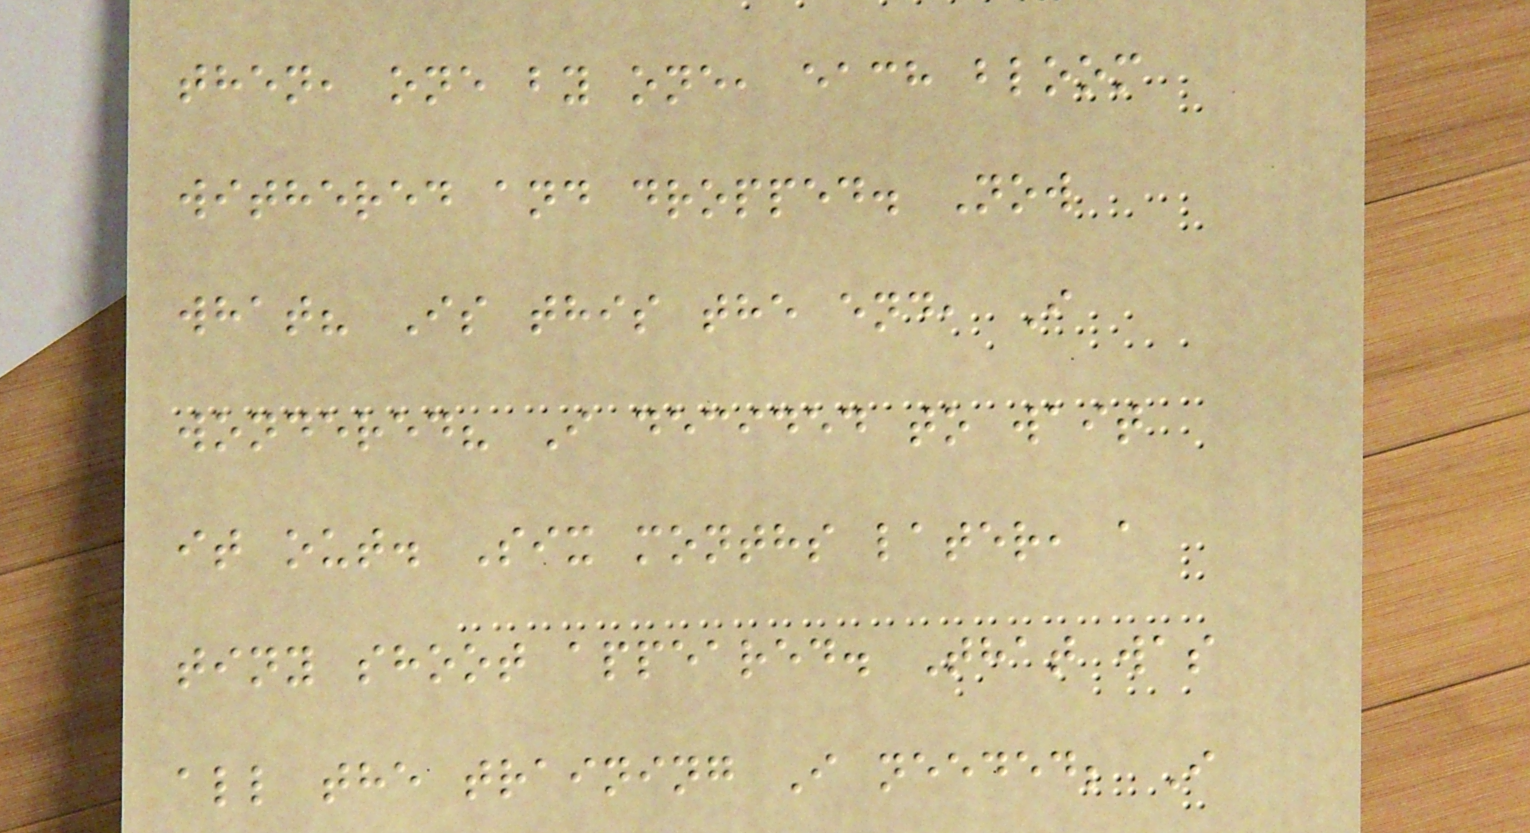then, one by one, each bloom
withered and dropped. Now
what? Is this the end, I
wondered? I decided to wait
it out. Six months later, a
tiny shoot appeared. That was
all the training I needed; I
